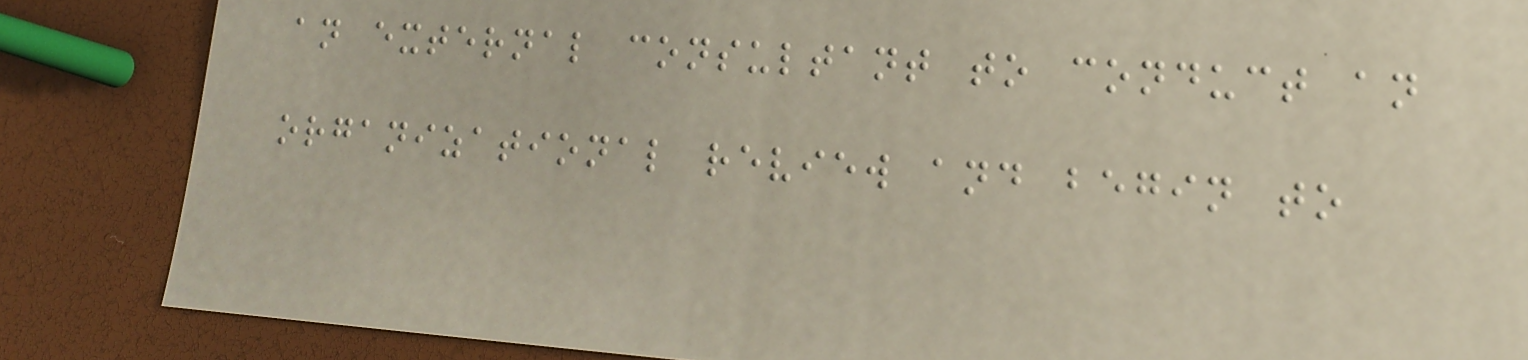an external consultant to conduct an
organizational review and begin to
